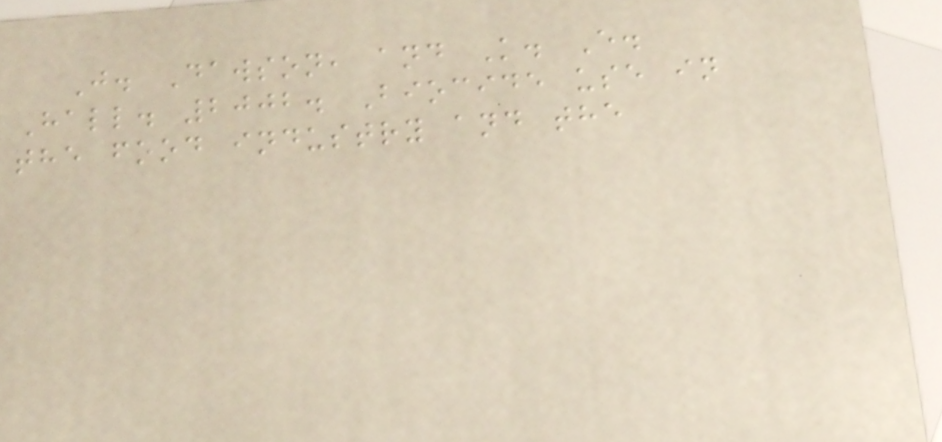J. Dawson, and K. E.
Hall. 2002. Biocide use in
the food industry and the
